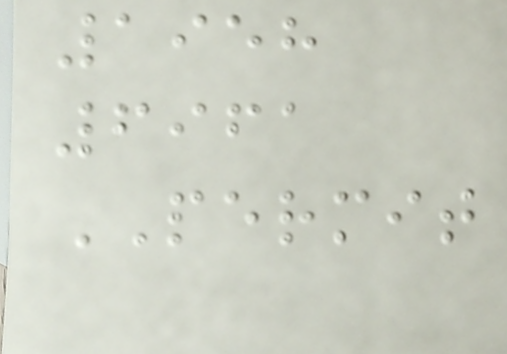1958
6961
PERMIT
